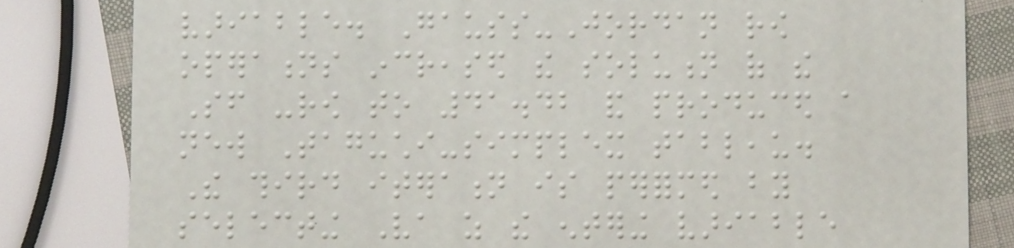variable. Gauss-Jordan row
operations increased the solution of the
Sf -row to 41.42 and produced a
new Taguchi-simplex tableau.
The third iteration is performed by
selecting Va as the entering variable
